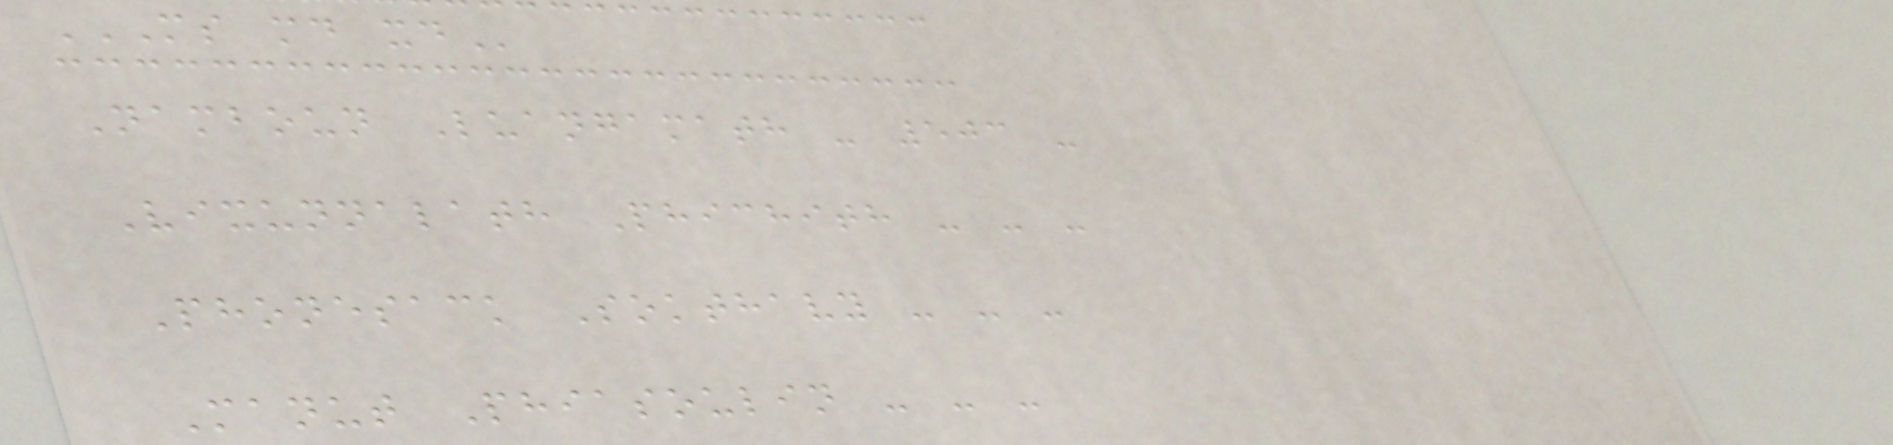MS MD XD
Namboun Luangamath - 503 -
Vixunnalath Phichith - - -
Phonesack Sokthavy - - -
Manut Phiasoulin - - -
